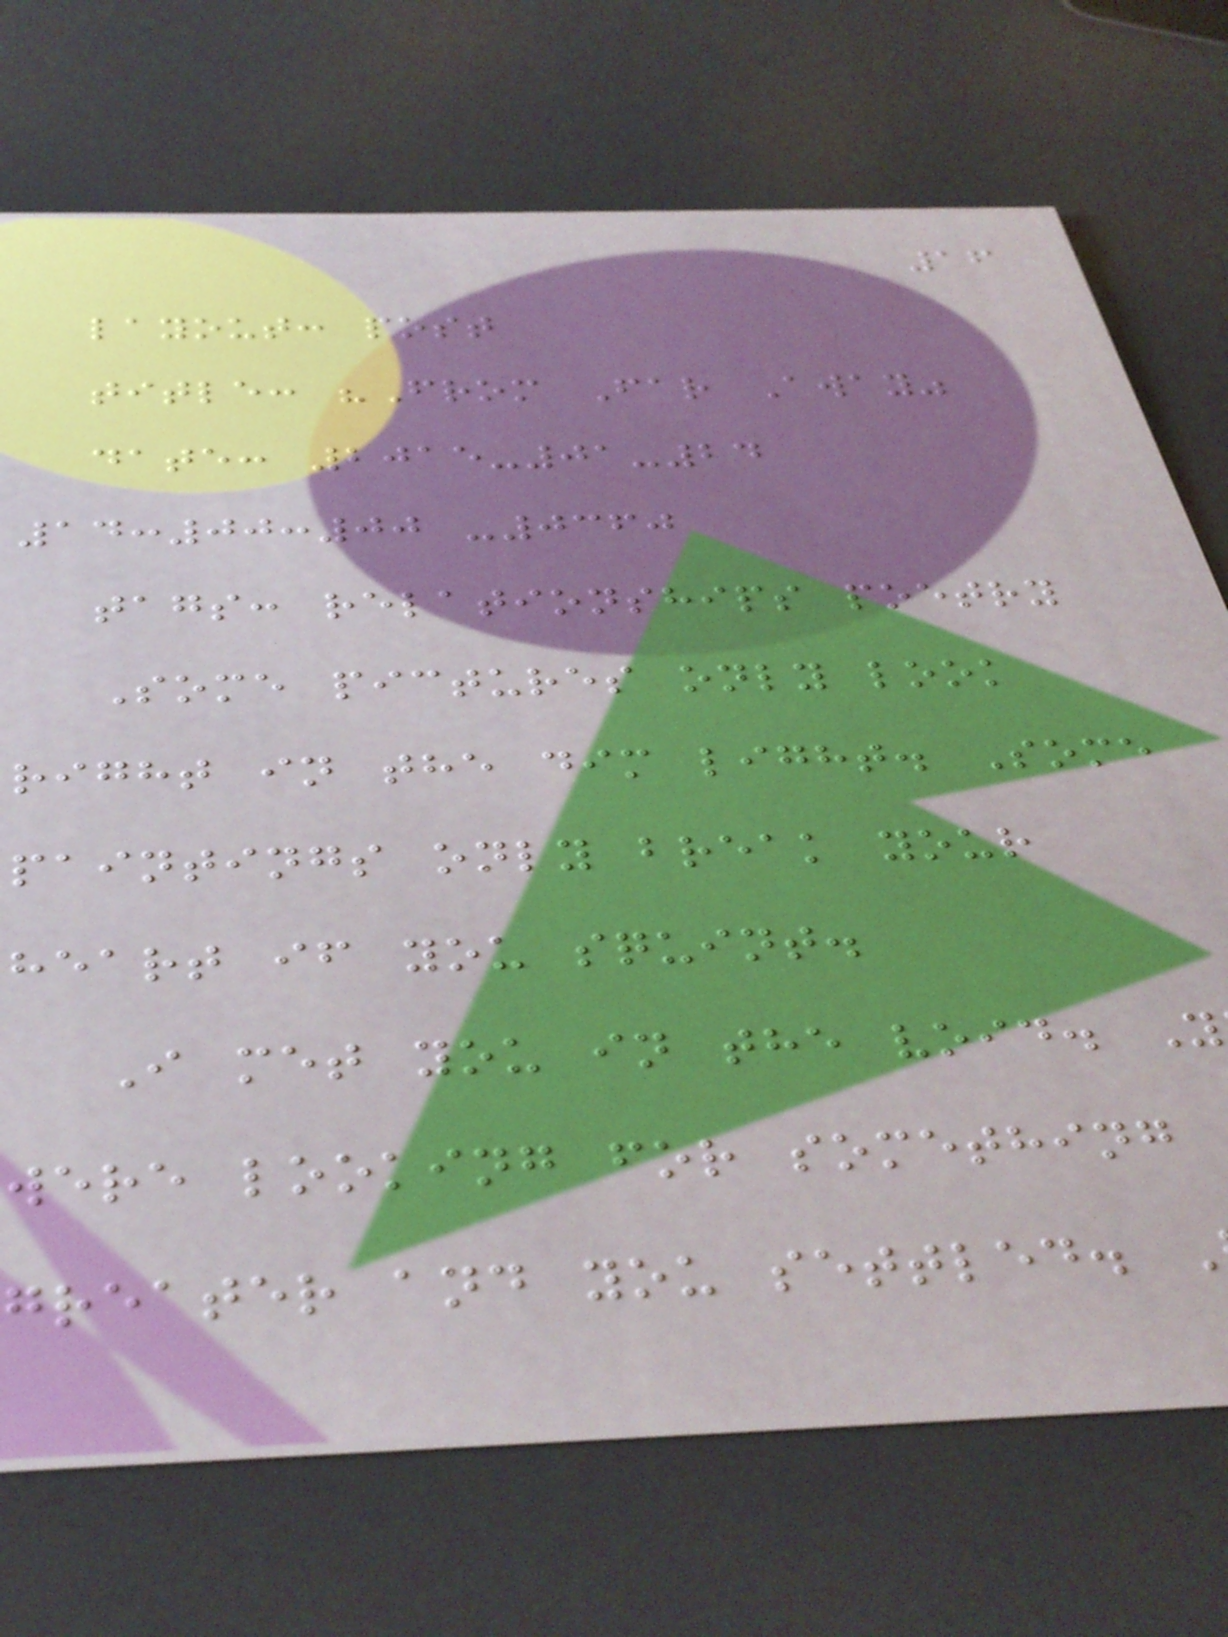16
layout: post
title: "From Far Away"
date: 2015-01-24
14:00:00 -0360
tags: relationships poetry
Some pictures only look
right in the dim light. Some
paintings only break your
heart if you squint.
I met you in the void. Y
were looking for something
greater and you settled.
